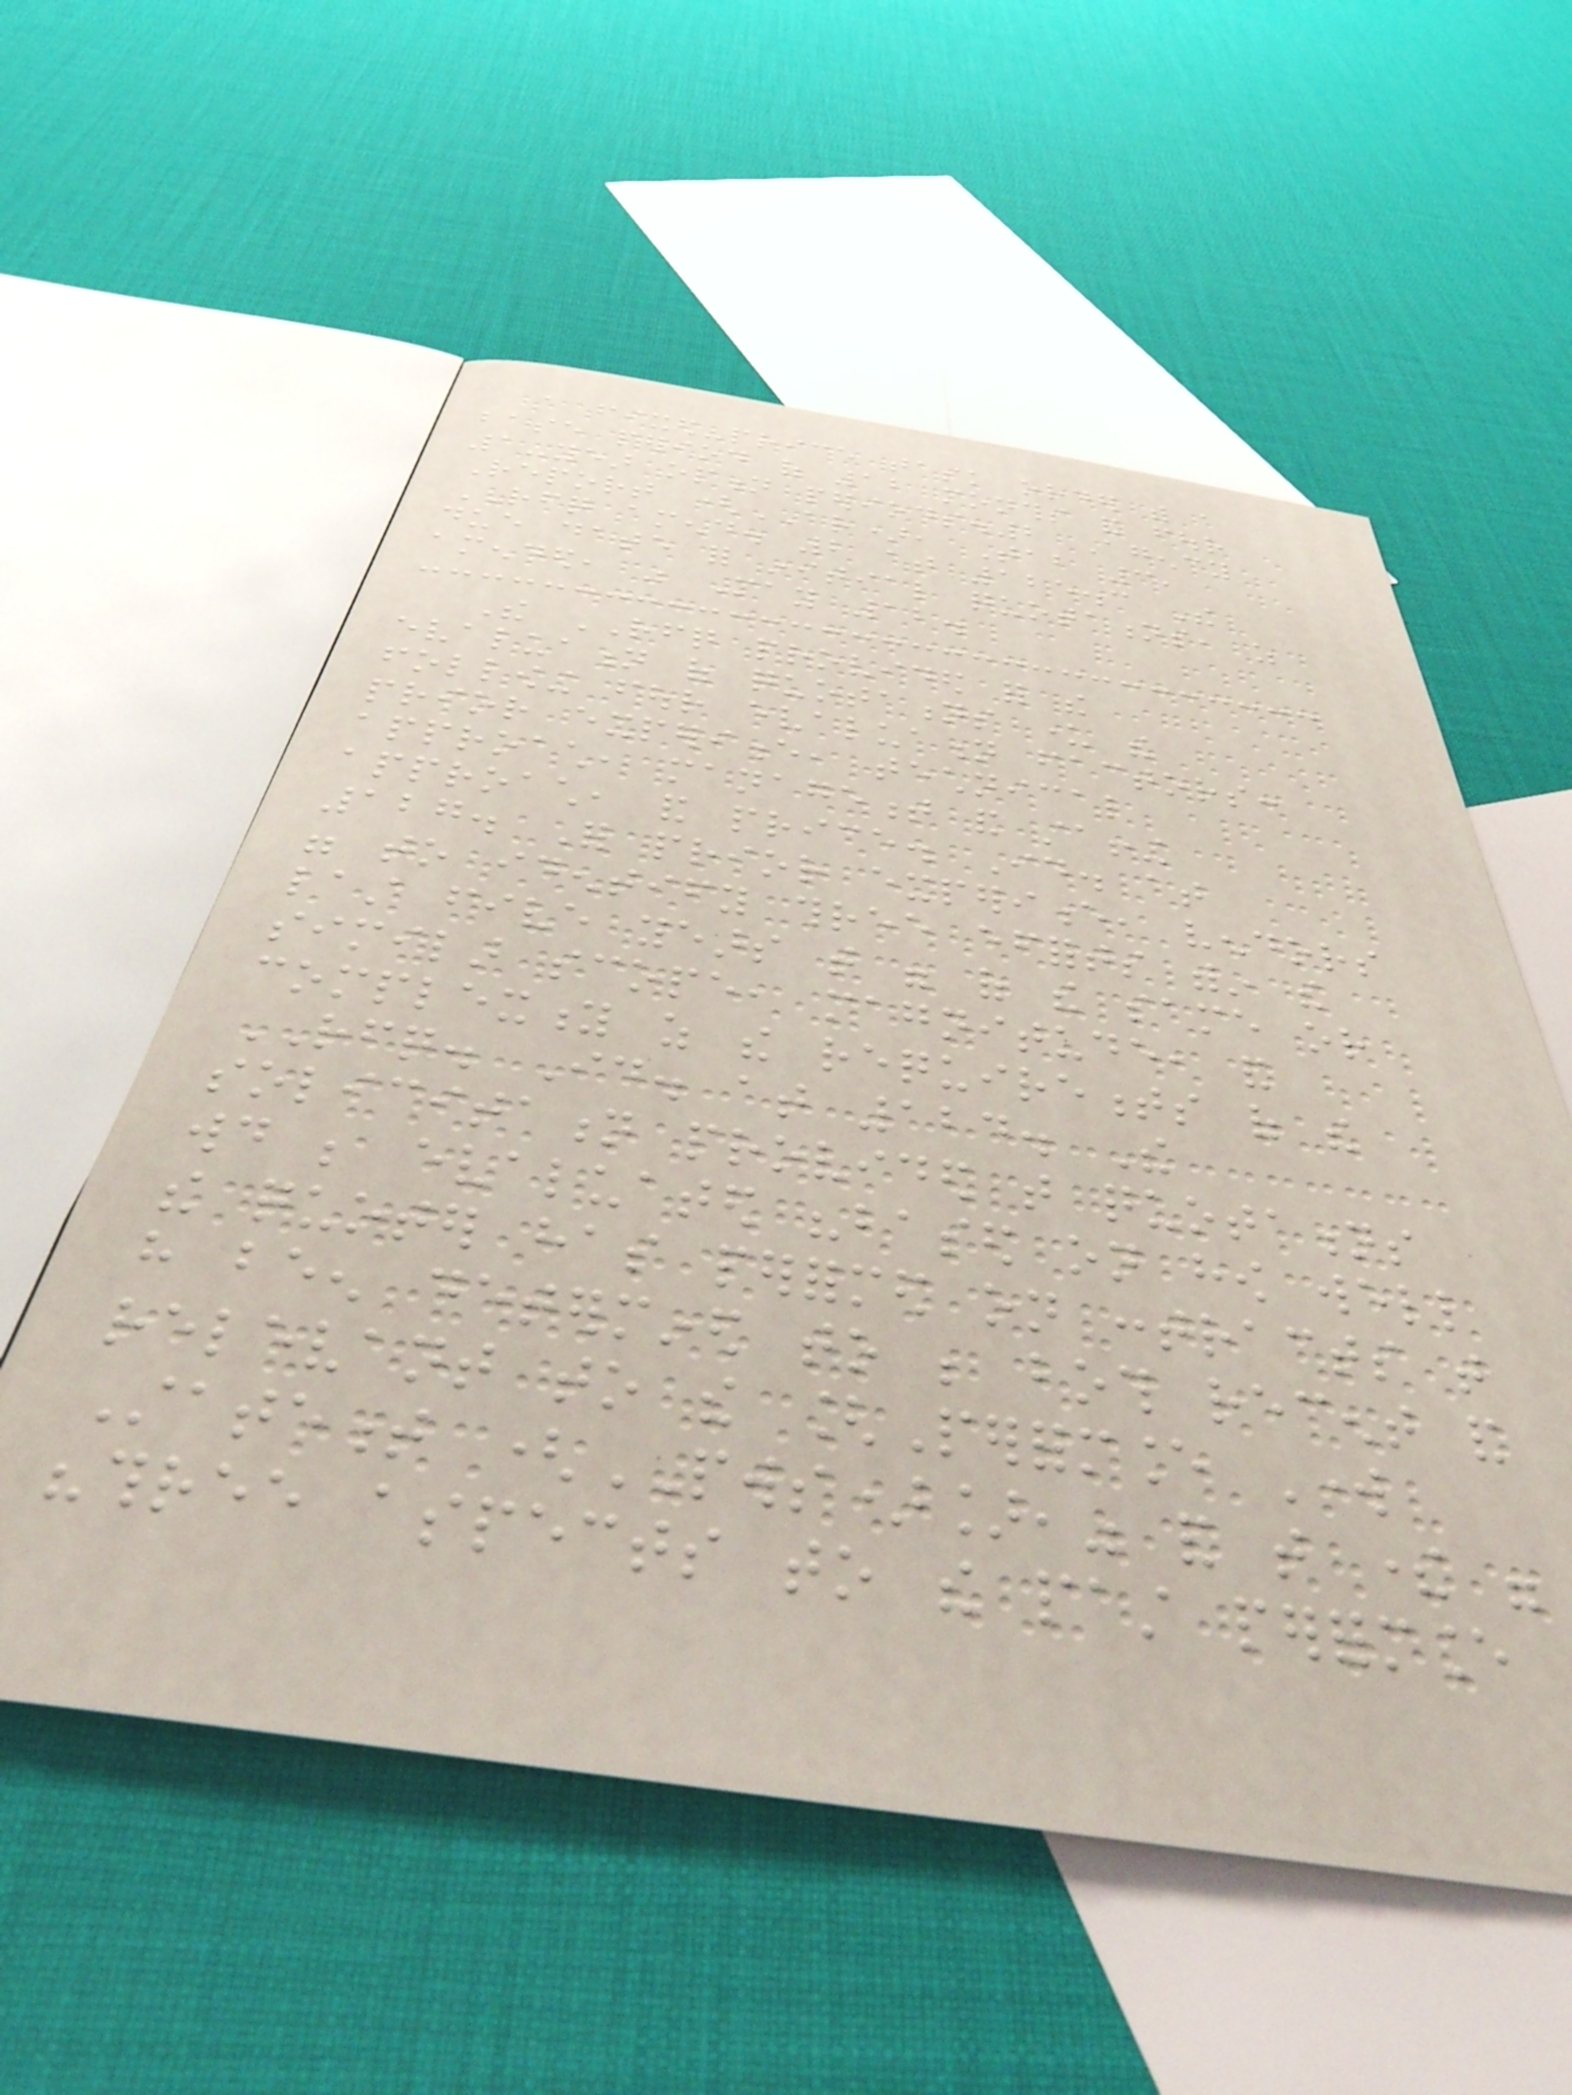a fixed-price task order with a
base period of 12 months and four
1-year option periods.2 Agency
Report (AR), Tab 3,
RFQ amend. 2 at 125.3 The
due date for initial quotations, as
amended, was May 12.
The RFQ provided for the
evaluation of quotations under the
following four evaluation factors:
prior experience, technical
approach, management and staffing
approach, and price. Id. at
127. For prior experience, vendors
were to identify three efforts within the
last five years that were of the same or
similar scope, magnitude, and
complexity as the requirements of the
RFQ. Id. at 124. The
solicitation provided that quotations
would be evaluated "based on how well
the quoter has performed on contracts that
have been determined to be both recent and
relevant to the [Performance Work
Statement (PWS)]," and that there were
"three aspects to the past performance
